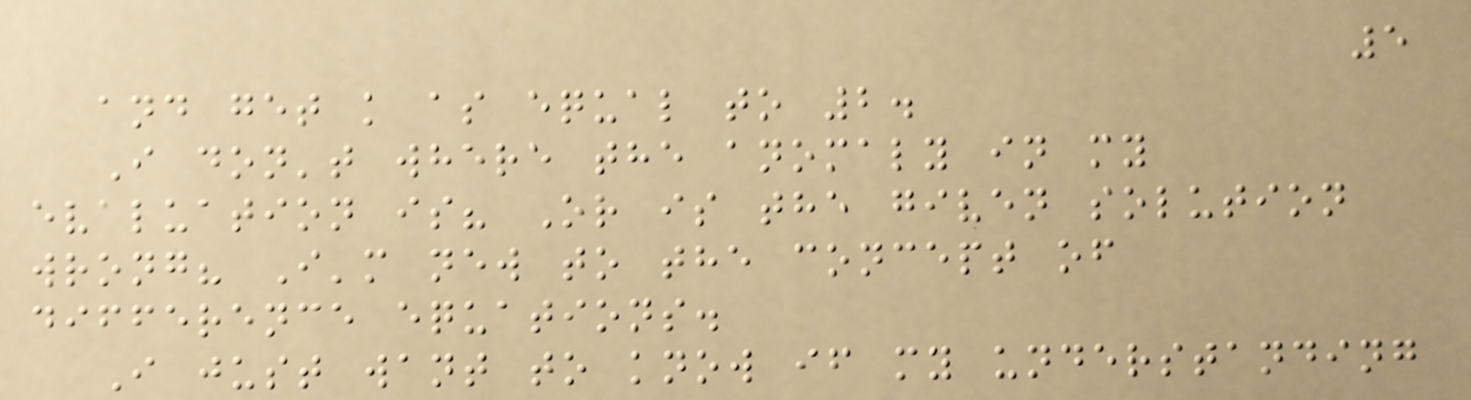5
and get k as equal to 2.
I don't where the anomaly in my
evaluation is? Or is the given solution
wrong? I'm new to the concept of
difference equations.
I just want to know if my understanding
